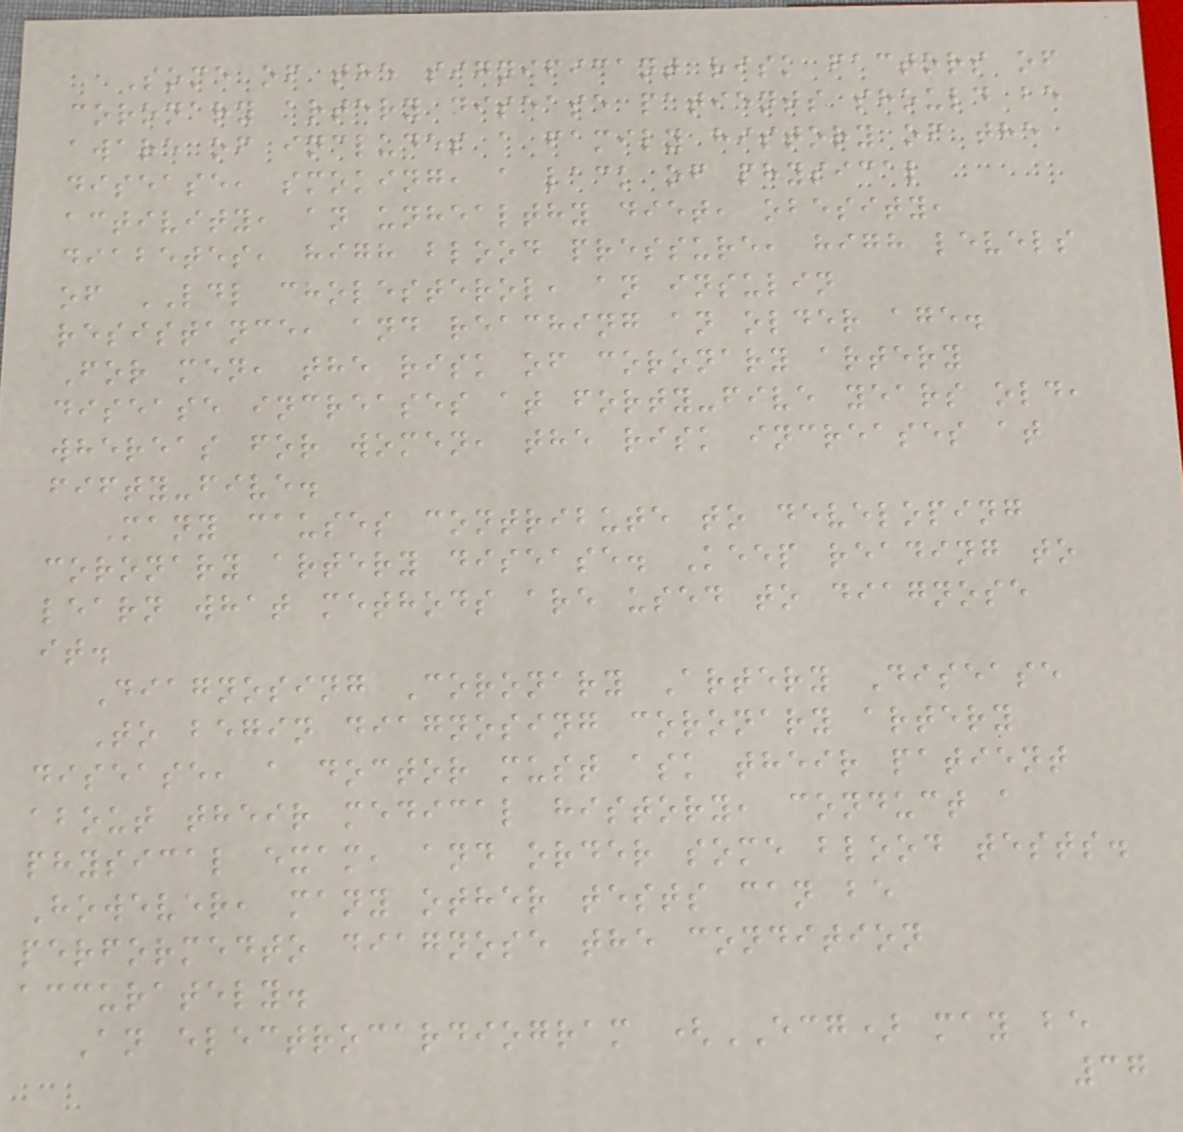Some of the significant risk factors of
coronary artery disease patients should be
aware of includes a family history of the
disease, smoking, a lack of physical
activity, an unhealthy diet, obesity,
diabetes, high blood pressure, high levels
of LDL cholesterol, an insulin
resistance, and reaching an older age.
For men, the risk of coronary artery
disease increases at forty-five years old,
whereas for women, the risk increases at
fifty-five.
Many causes contribute to developing
coronary artery disease. Keep reading to
learn what methods are used to diagnose
it.
Diagnosing Coronary Artery Disease
To begin diagnosing coronary artery
disease, a doctor must ask their patient
about their medical history, conduct a
physical exam, and order some blood tests.
However, many other tests can be
performedto diagnose the condition
accurately.
An electrocardiogram (ECG) may be
37
